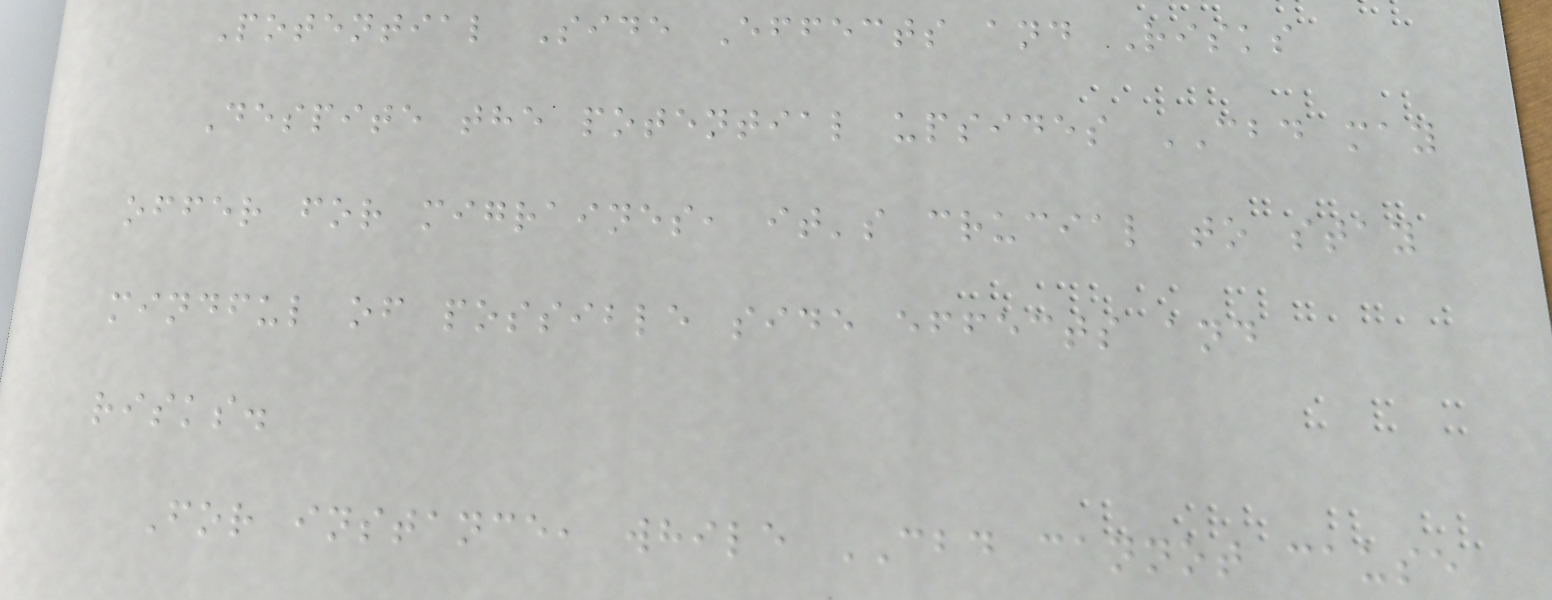Potential Side Effects and Risks
Despite the potential upsides CBD may
offer for migraines, it's crucial to stay
mindful of possible side effects and
risks.
For instance, while CBD cannot cause
